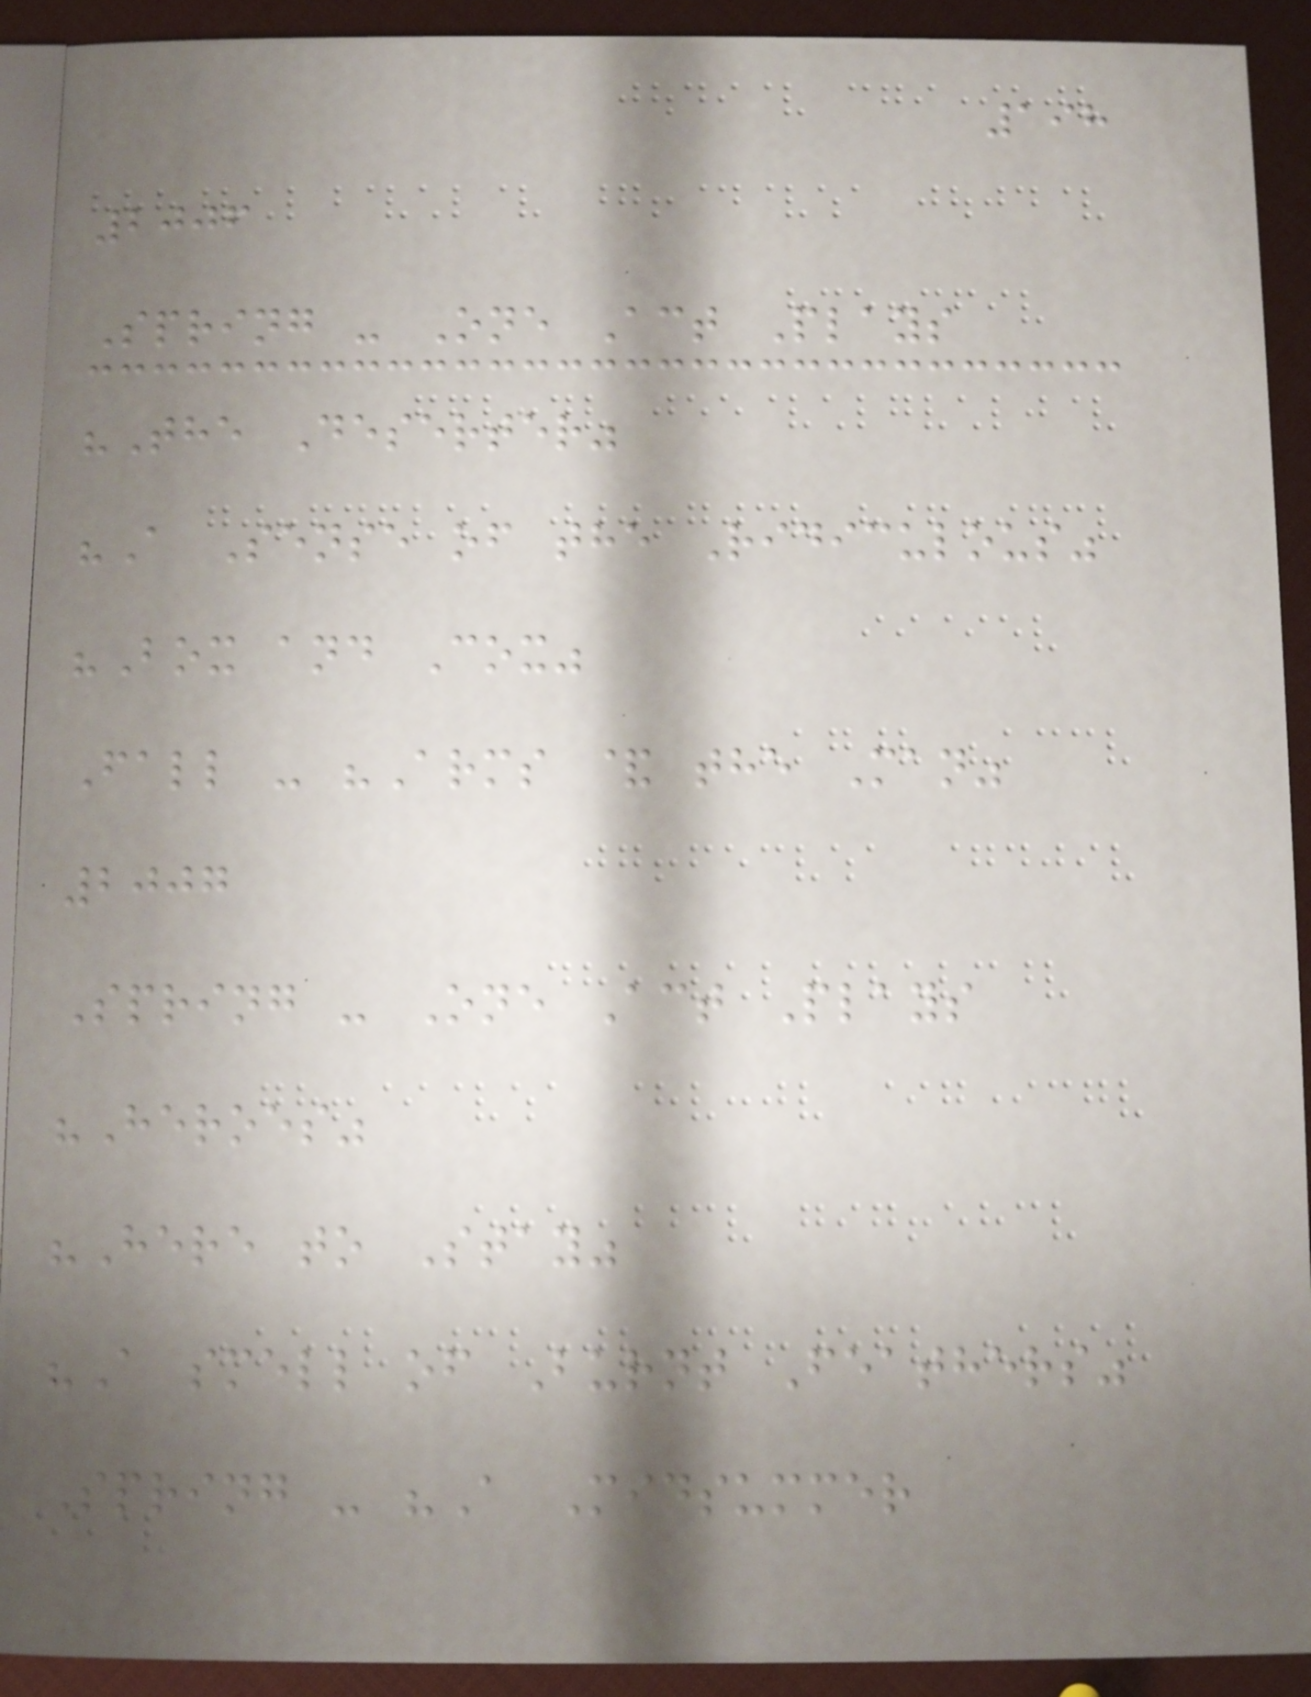198
2006
Spring - One Act Plays
"The Deserter"
"A Sense of the Ridiculous"
"Box and Cox"
Fall - "Arms & the Man"
2007
Spring - One Act Plays
"Heroes"
"Here to Stay"
"A smell of Burnt Feathers"
Spring - "A Midsummer
